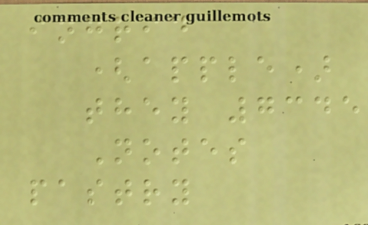ingrid
(apple)
they 7345
Notes
pastry
